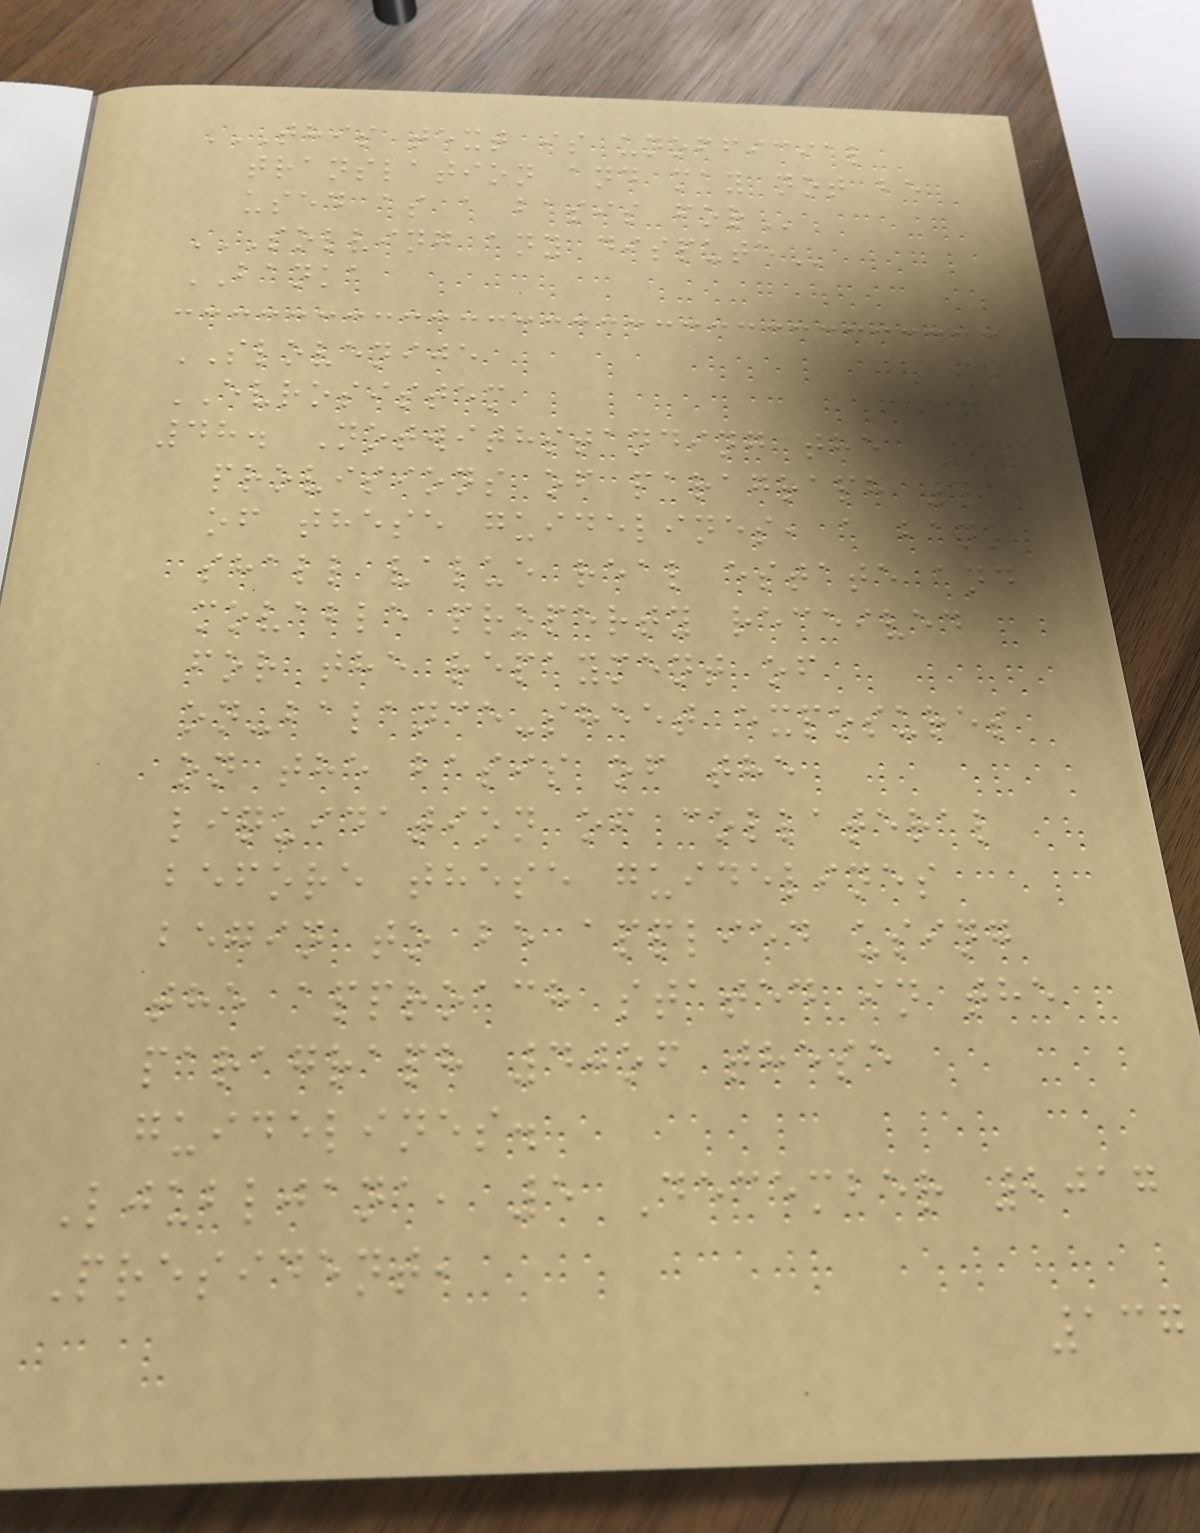THIS TEXT IS UNOFFICIAL
TRANSLATION AND MAY NOT BE
USED AS A BASIS FOR
SOLVING ANY DISPUTE
BANKA
SLOVENIJE
EVROSISTEM
48. Notwithstanding the
provisions of paragraph 41
of these guidelines, a bank
shall value real estate and
movable property received
for the repayment of
on-balance-sheet exposures
on the basis of the
liquidation of collateral
before these guidelines
begin to be applied using
the approach stated in the
paragraph 40of these
guidelines.
Ljubljana, 5 December 2017
President,
137
